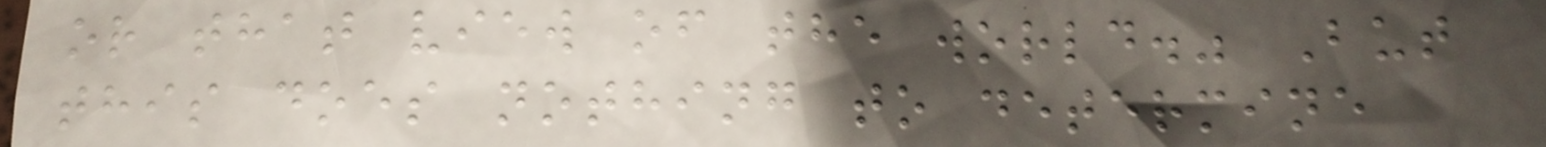or that view of the world." But
this does nothing to determine
